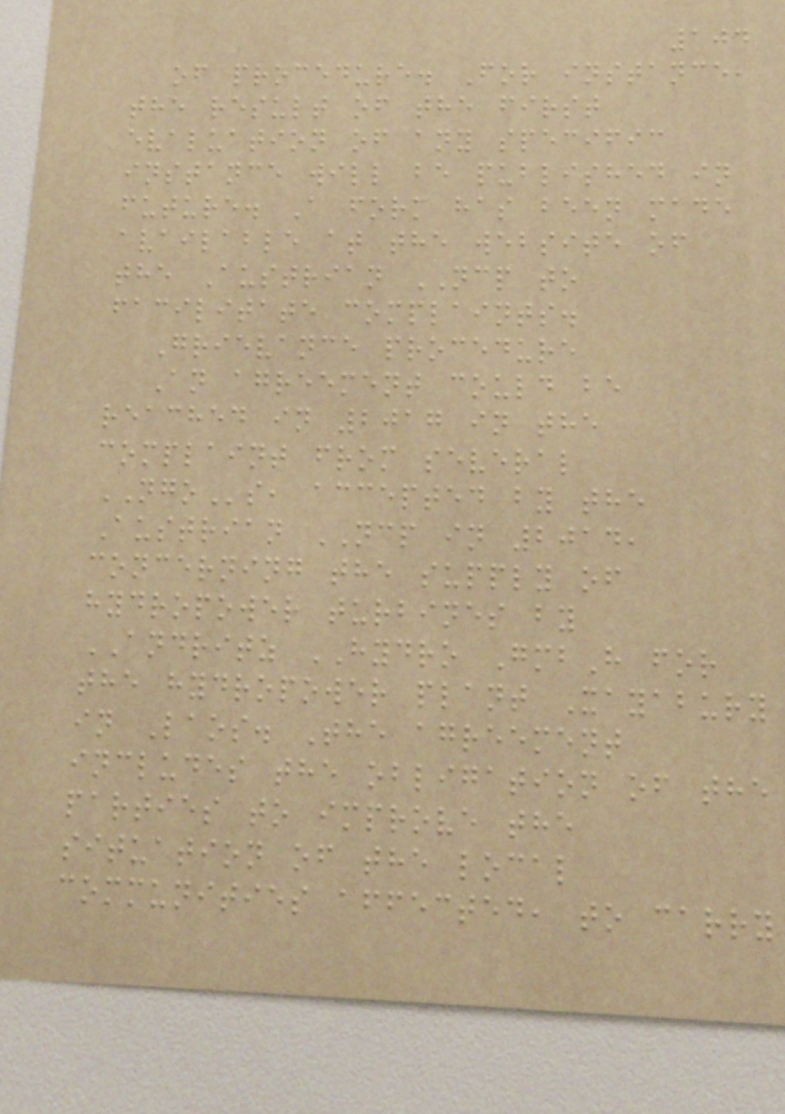104
of procedure. For instance,
the result of the first
evaluation of any specific
instance will be published in
future. A form has been made
available at the website of
the Austrian NCP to
facilitate complaints.
Grievance procedure
An agreement could be
reached in 2017 in the
complaint from several
NGOs, accepted by the
Austrian NCP in 2014,
concerning the supply of
hydropower turbines by
ANDRITZ HYDRO GmbH for
the hydropower plant Xayabury
in Laos. The agreement
includes the obligation of the
parties to improve the
situation of the local
communities affected, to carry
